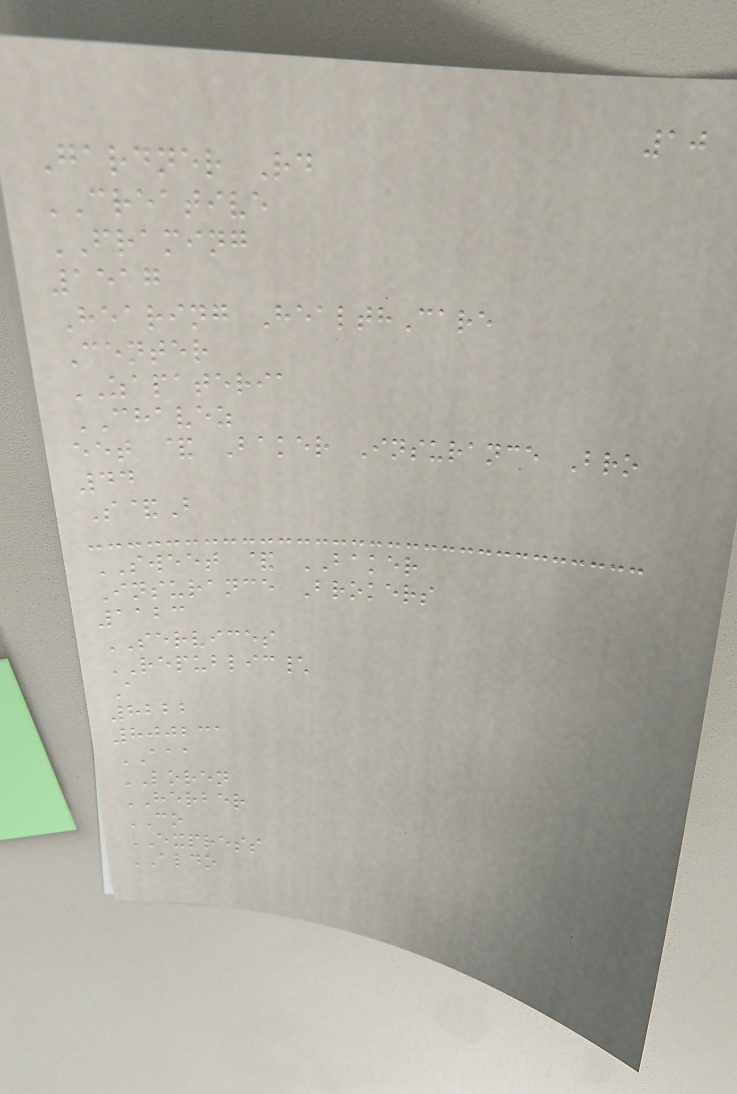10
Gardner Rd
CREATIVE
FRAMING
1517
Hearing HealthCare
Center
ZAPATERIA
CHAVEZ
eet & Baker Insurance Bro
44
S&B
SWEET & BAKER
Insurance Brokers
1123
SERVICES
REPUBLIC\
A
8222
800231
AAA
LOREN
HERBER
CO
EXPRESS
ALDO
